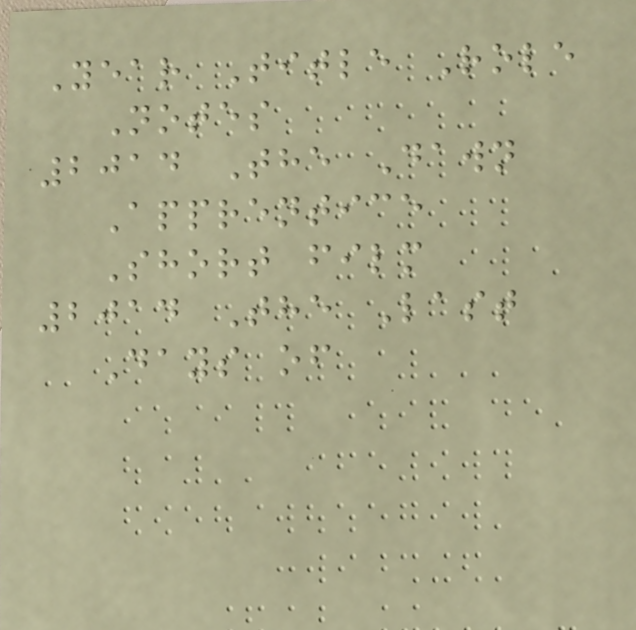Year Title Role
Notes
2014 The Dawn
Apprentice
Short film
2014 The Last
Days of
